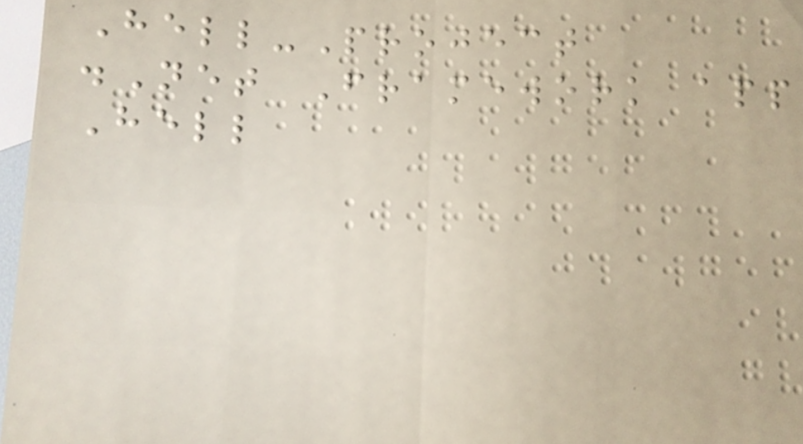Hell-Project
.Net Framework app
Hell
